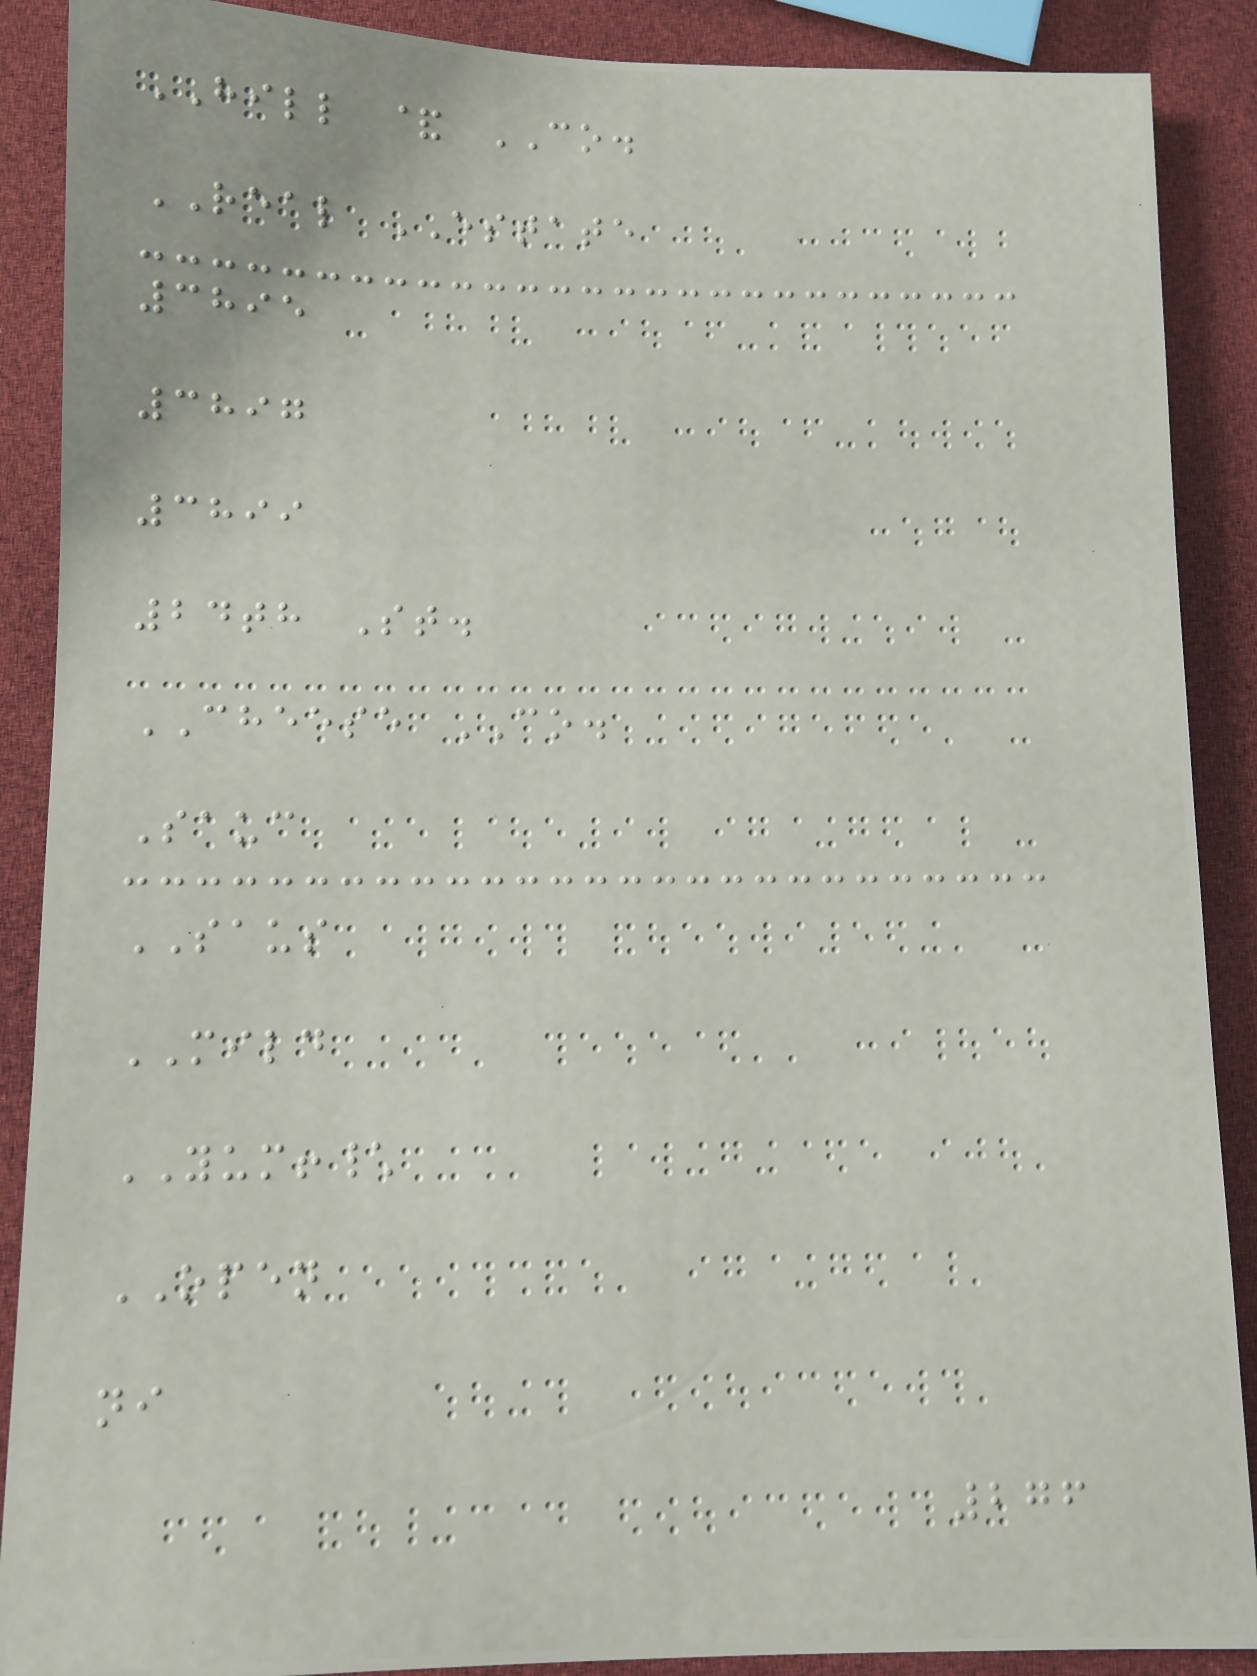HILL & CO.
REAL ESTATE
3895
3897
3899
24th St.
CHEESE CO.
Sauc
SAUS
MILD
YUM!\
OPEN
ni
276
